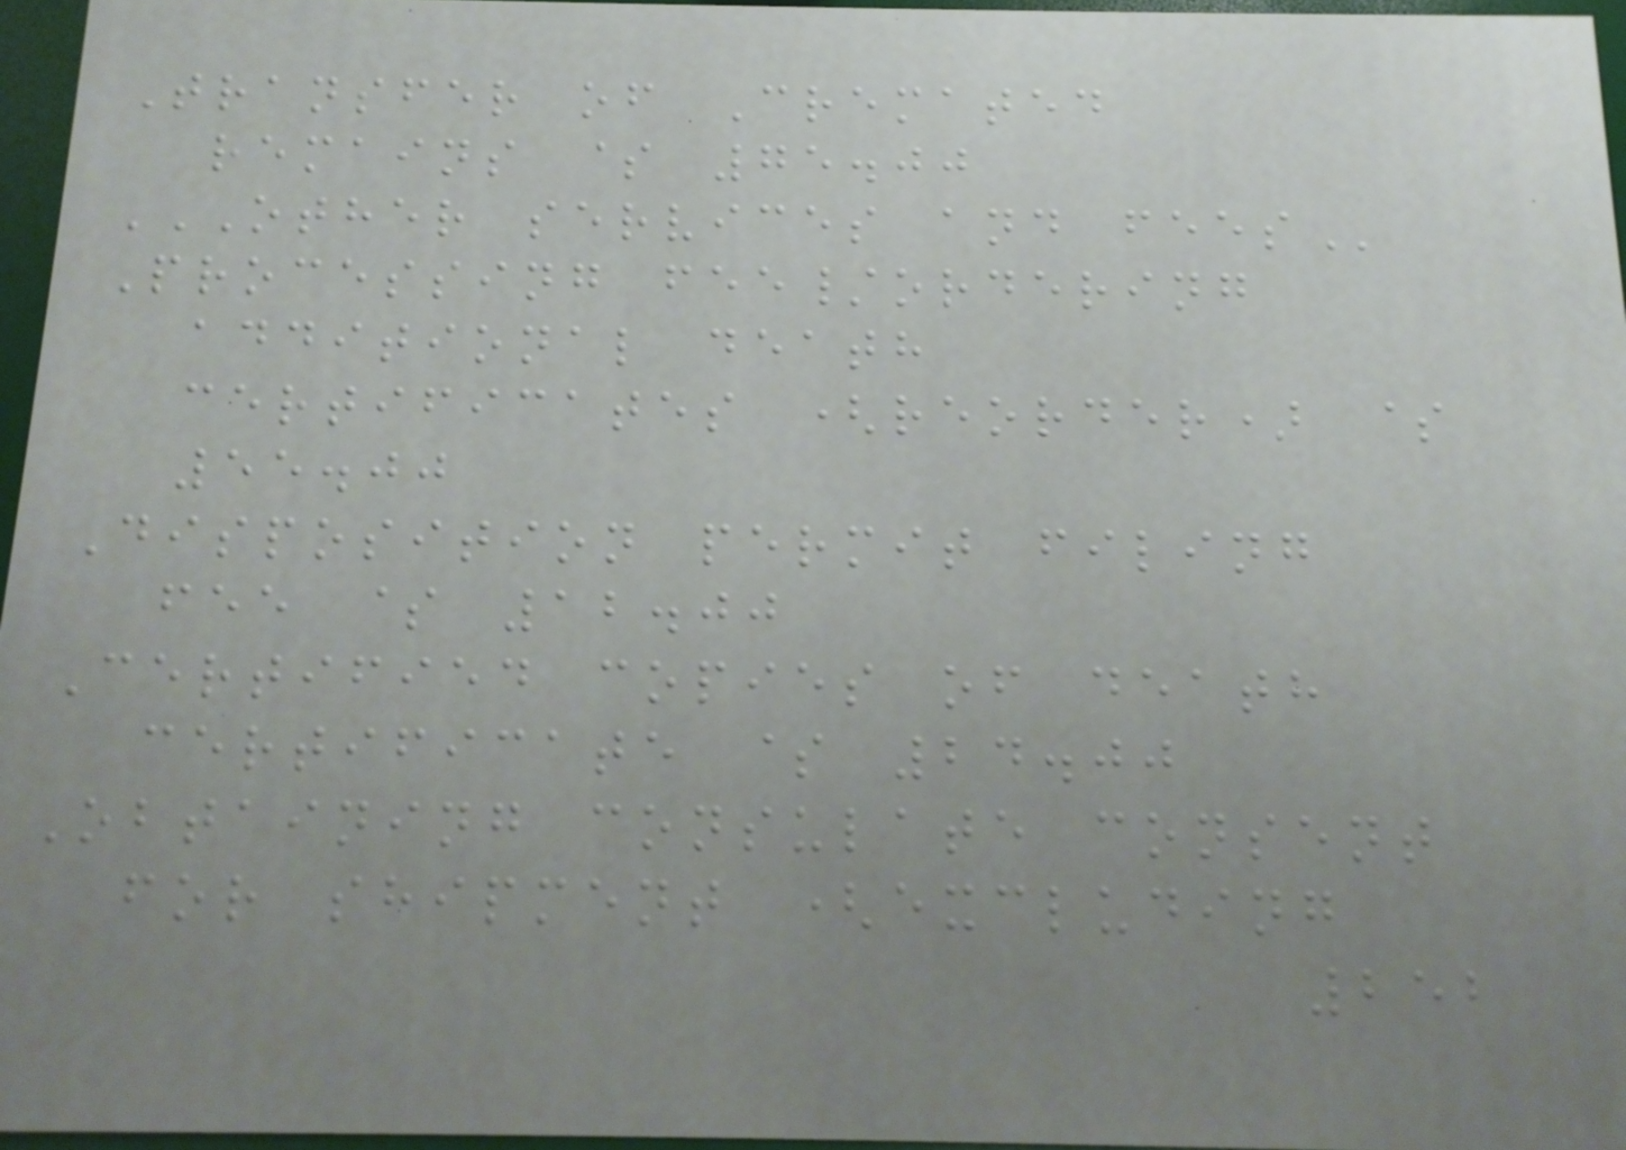Transfer of Cremated
remains $ 75.00
OTHER SERVICES AND FEES
Processing fee/ordering
additional death
certificates (reorder) $
55.00
Disposition permit filing
fee $ 12.00
Certified copies of death
certificate $ 24.00
Obtaining consulate consent
for shipment (excluding
252
